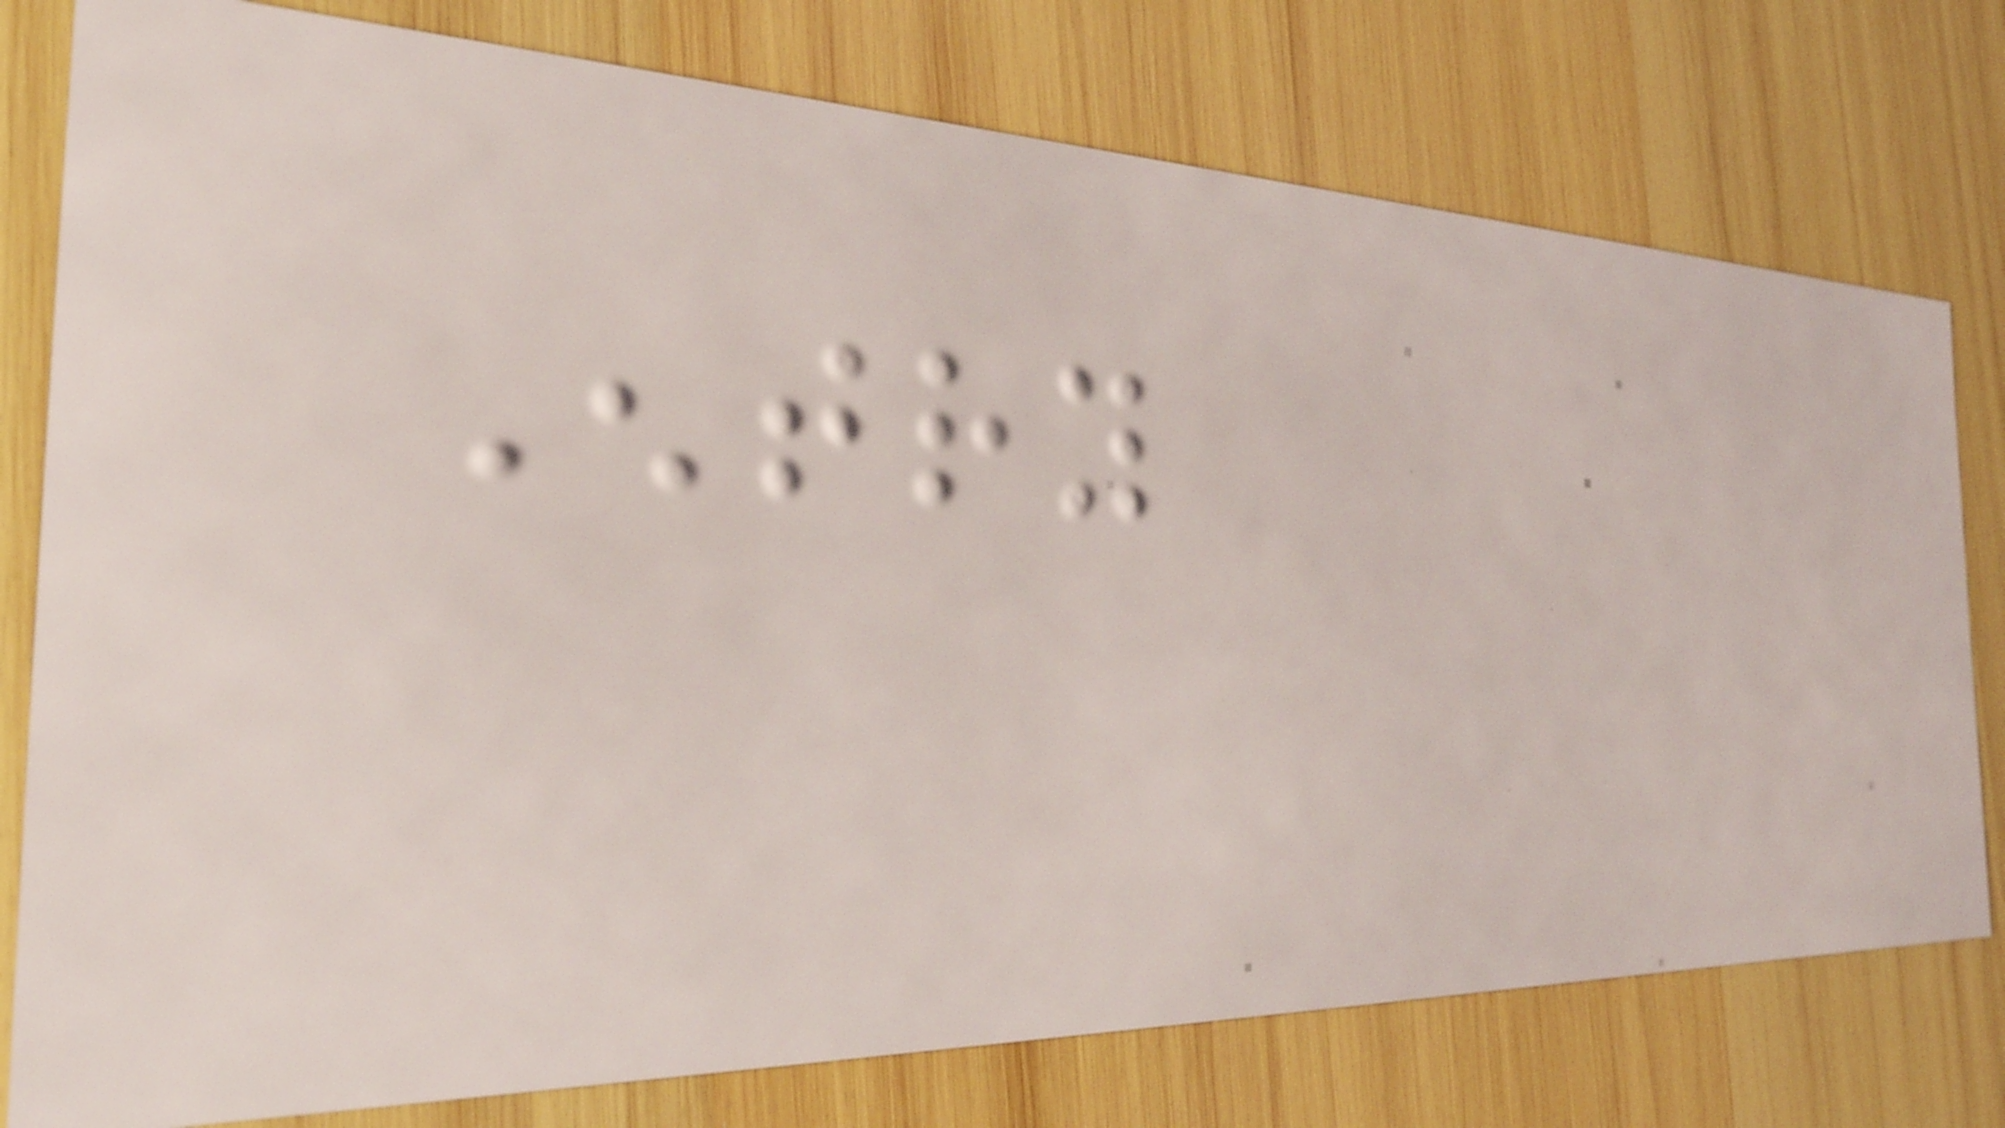Entry
